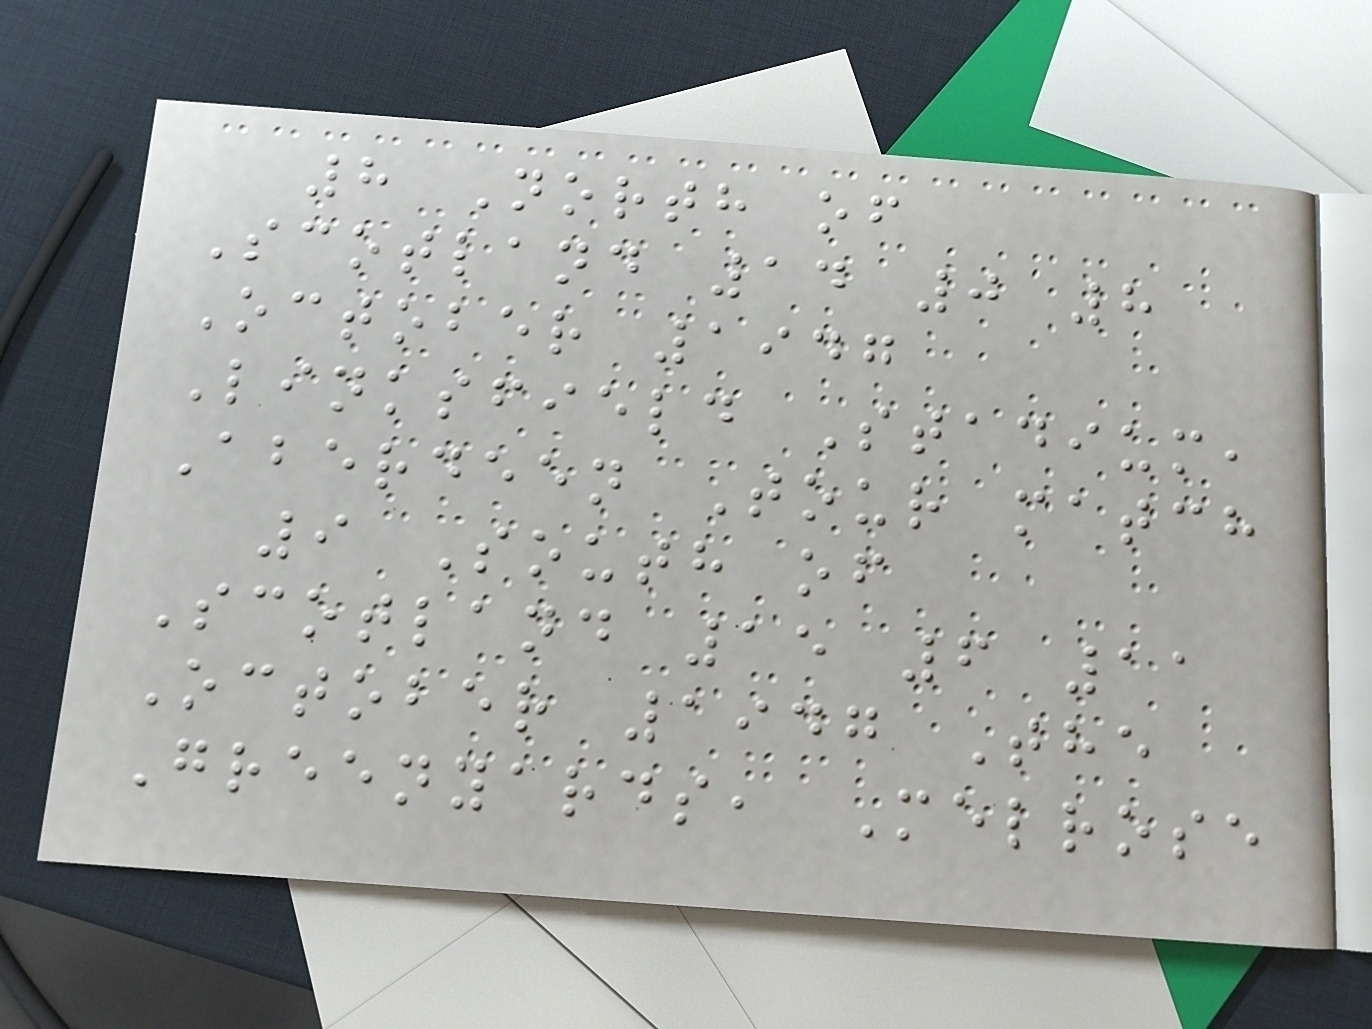8 North of
Scotland 14 0 8
October 1947
Linksfield Stadium,
Aberdeen Tour match
9 South of
Scotland 15 6 11
October 1947 The
Greenyards, Melrose
